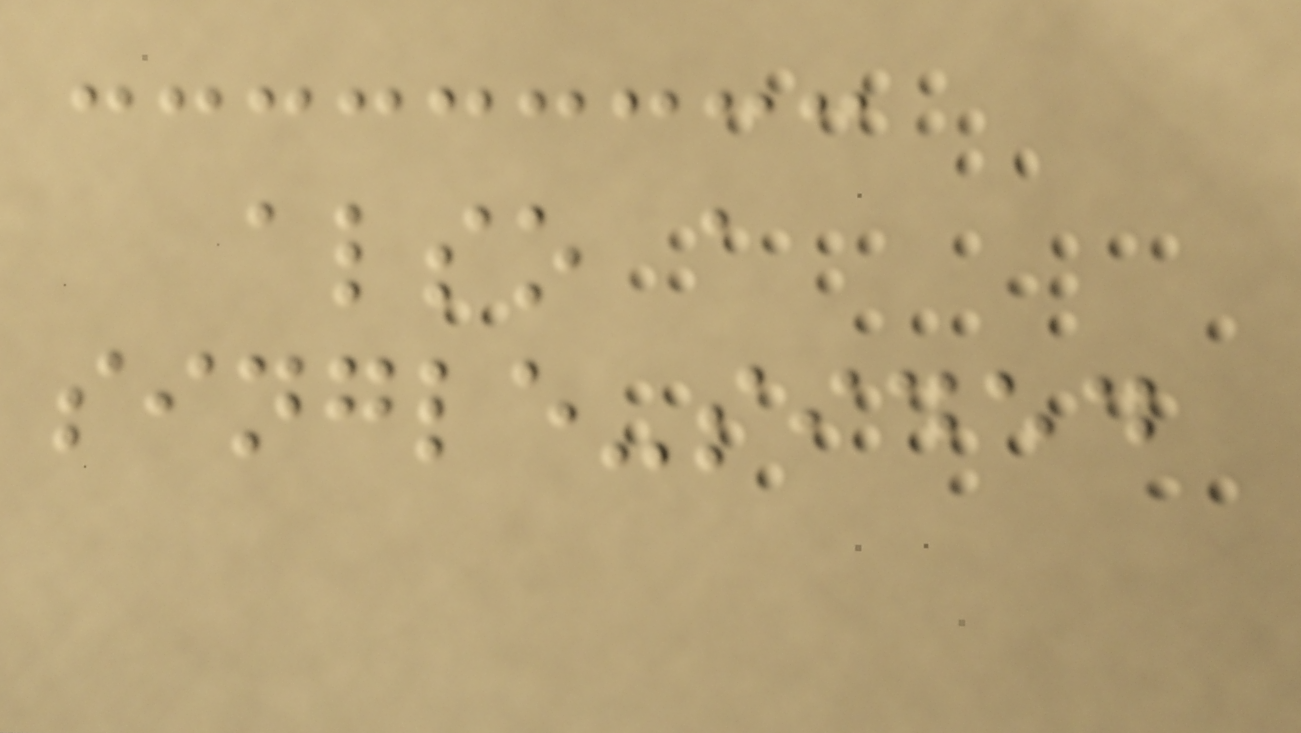also a
single-sided
